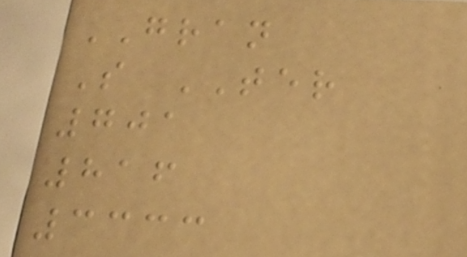GRAN
S TER
701
816
3333
